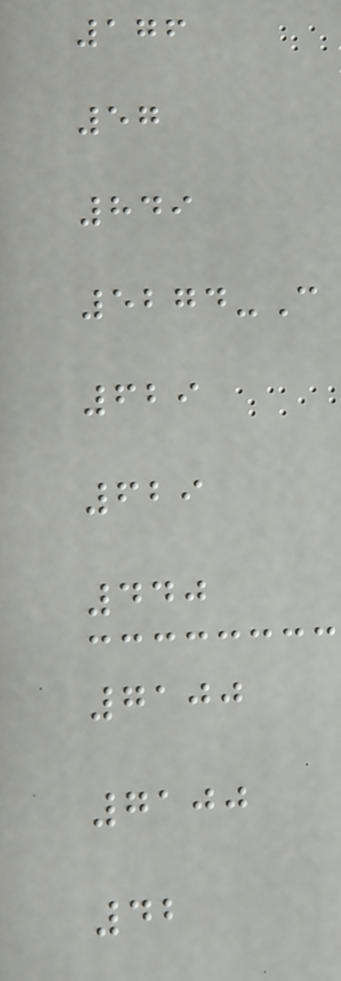176
57
849
5274-C
629
629
440
7100
7100
42
